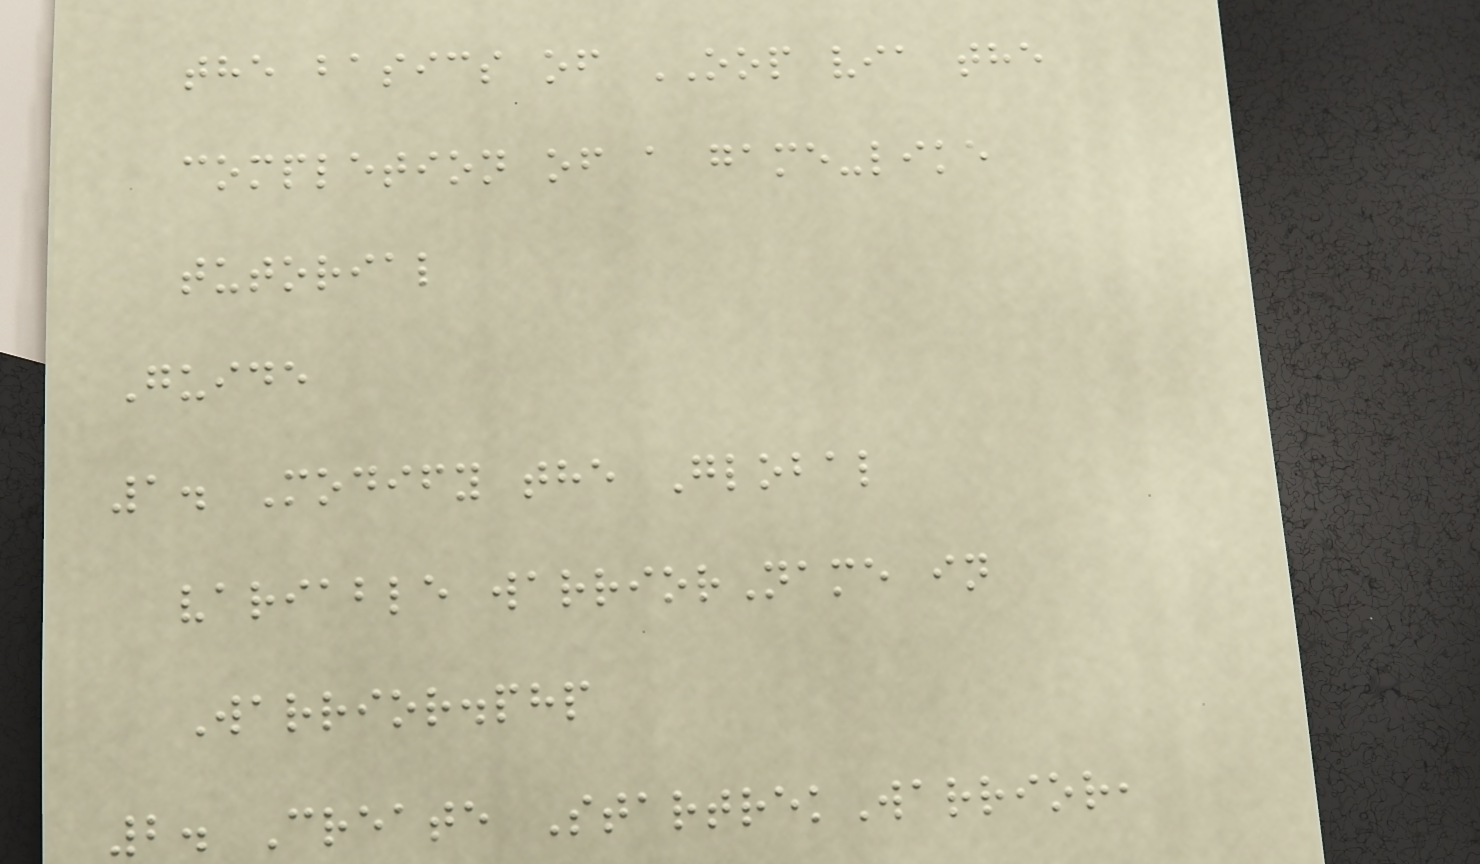the basics of OOP via the
completion of a game-like
tutorial
Guide
1. Modify the Global
variable warriorName in
Warrior.php
2. Create StartrekWarrior,
